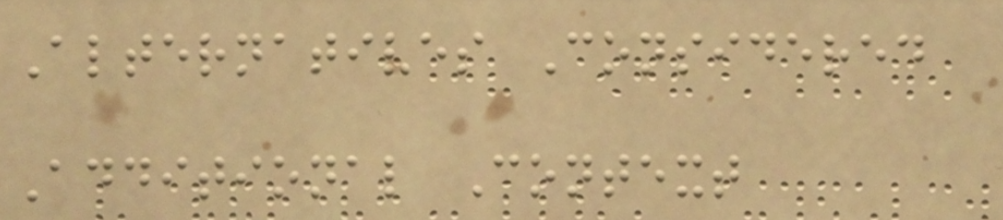Alternatives Considered
Additional Context
